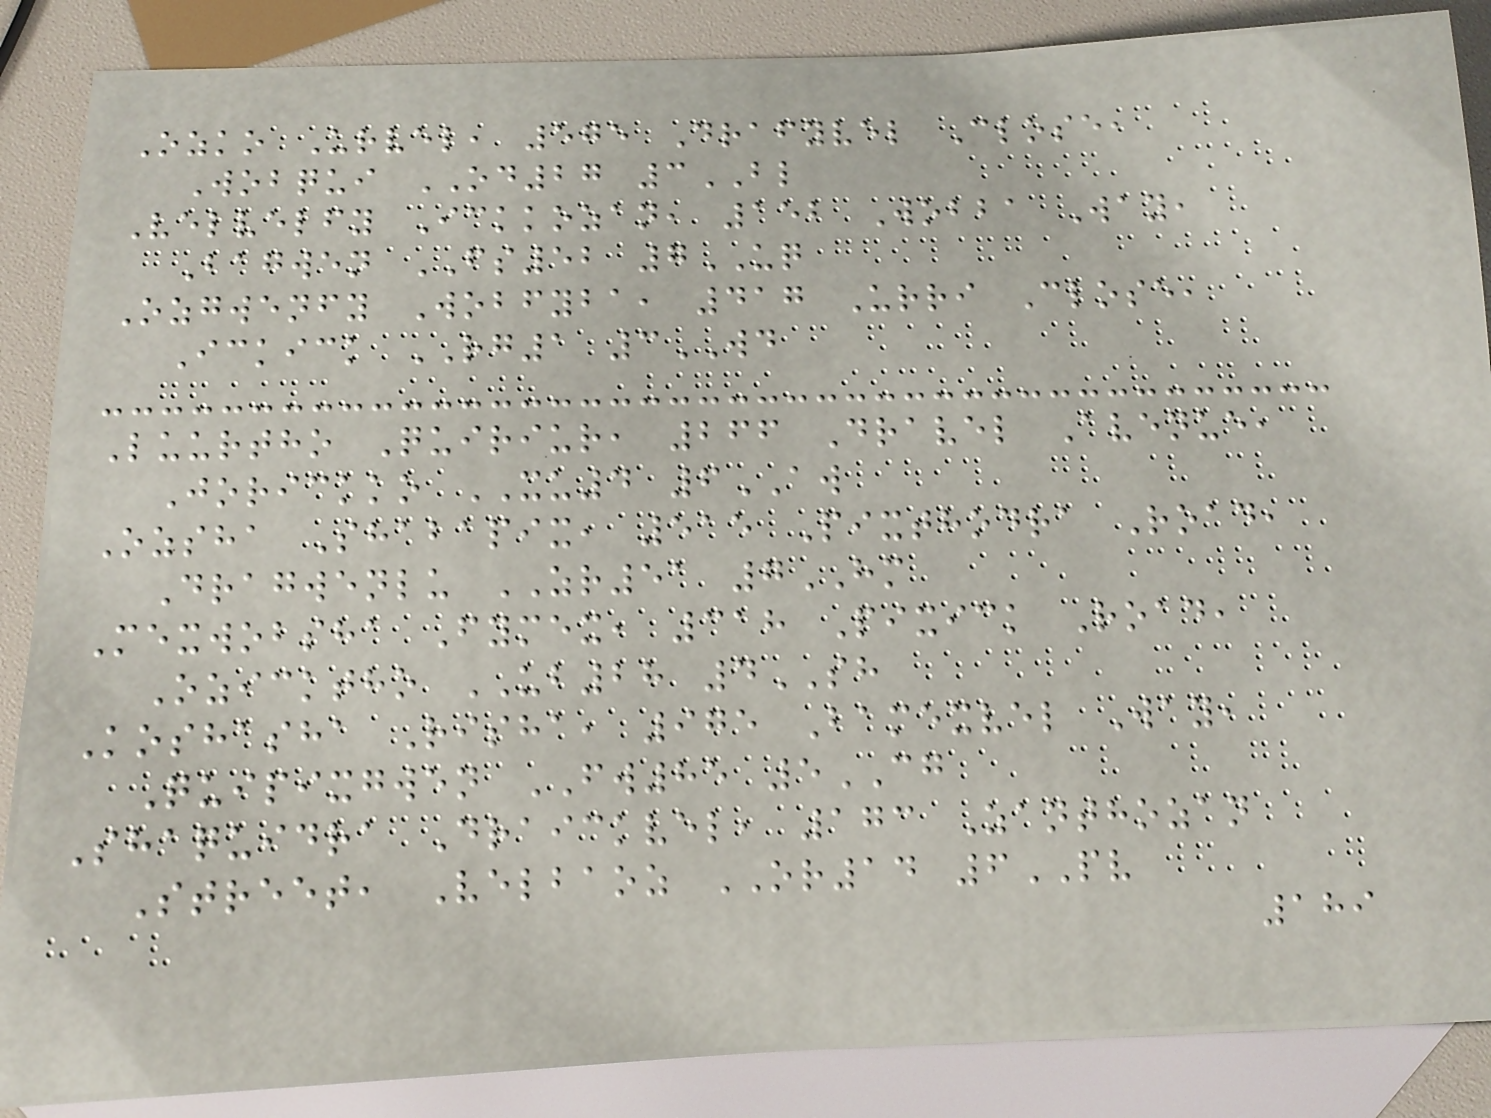Ozko Urvel, 575 Drafyvel Close,
Wobqui OD27 3BL
Velvelfy Ickkozan, 152 Wobba Way,
Bagwen FS52 7UQ
Ozgwenfy Wobfyba, 417 Urri Close,
Ickick RG1 3WD
Luurtho Quiriur, 266 Dravel Avenue,
Jorickko XU4 6AW
Ozsha Shabapix, 515 Pixthodra Road,
Dragwenlu ZR51 7HM
Mexwobsha Fymex, 318 Pixick Road,
Ozicktho UB28 4SH
Koshasha Risha, 975 Bamexvel Way,
Quipixgwen FW85 5CG
Shaquidra Draickvel, 173 Zanthozan
Street, Velbaoz OR14 6PV
189
